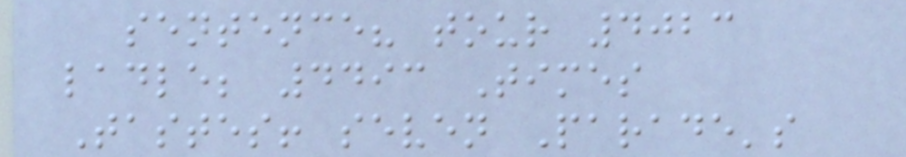sentence? tour 4023
ladle; 4493 Times
Tastes! seven Parade's
